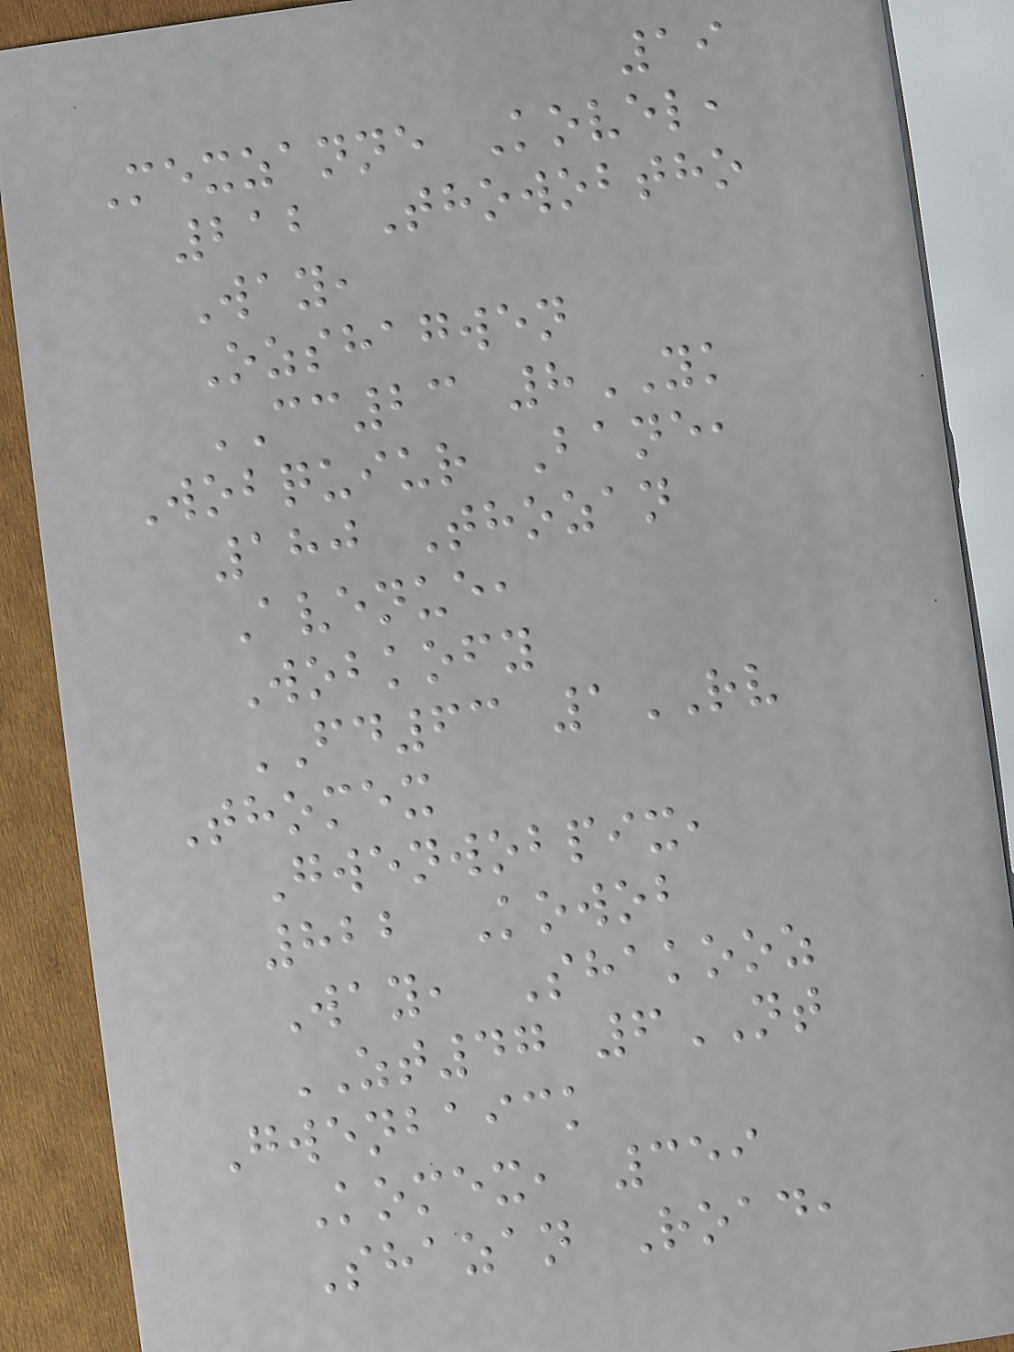19
Mexzanne Kovel,
212 Thowobtho
Way,
Ozshagwen
CC23 8YK
Wobquiur Bane,
180 Thozan
Avenue,
Wobkofy
FD63 1RV
Thomex
Gwenwobpix,
822 Kowob
Way, Shakooz
ZT47 6NT
Gwenbaick
Komex, 359
Shazan Road,
